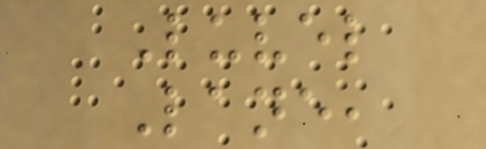Luvel
Lane,
